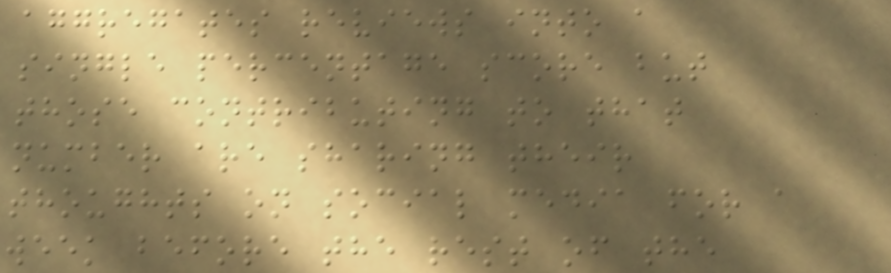aggregates reviews into a
single percentage score but
those contributing to that
number are sharing their
thoughts on social media for a
week before the rest of the
